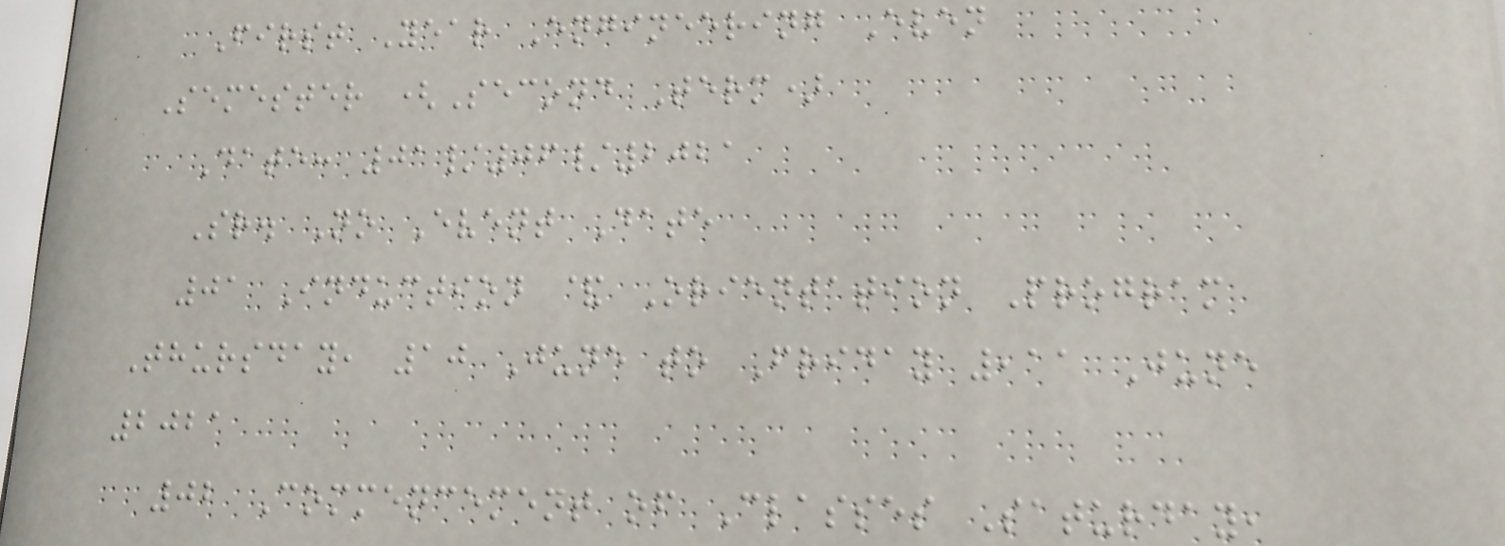First Year Engineering Even
Semester (Second Term)
Date: 01/06/2021
Sr. No Event Date
01 Induction & Orientation Program
Thursday, 10 June to Friday ,11 June
2021
02 Commencement of Classes Saturday,
